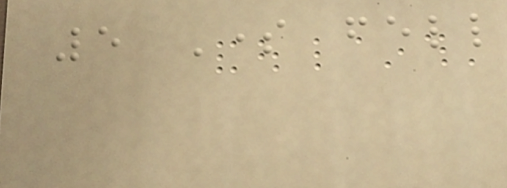5 Some fell
